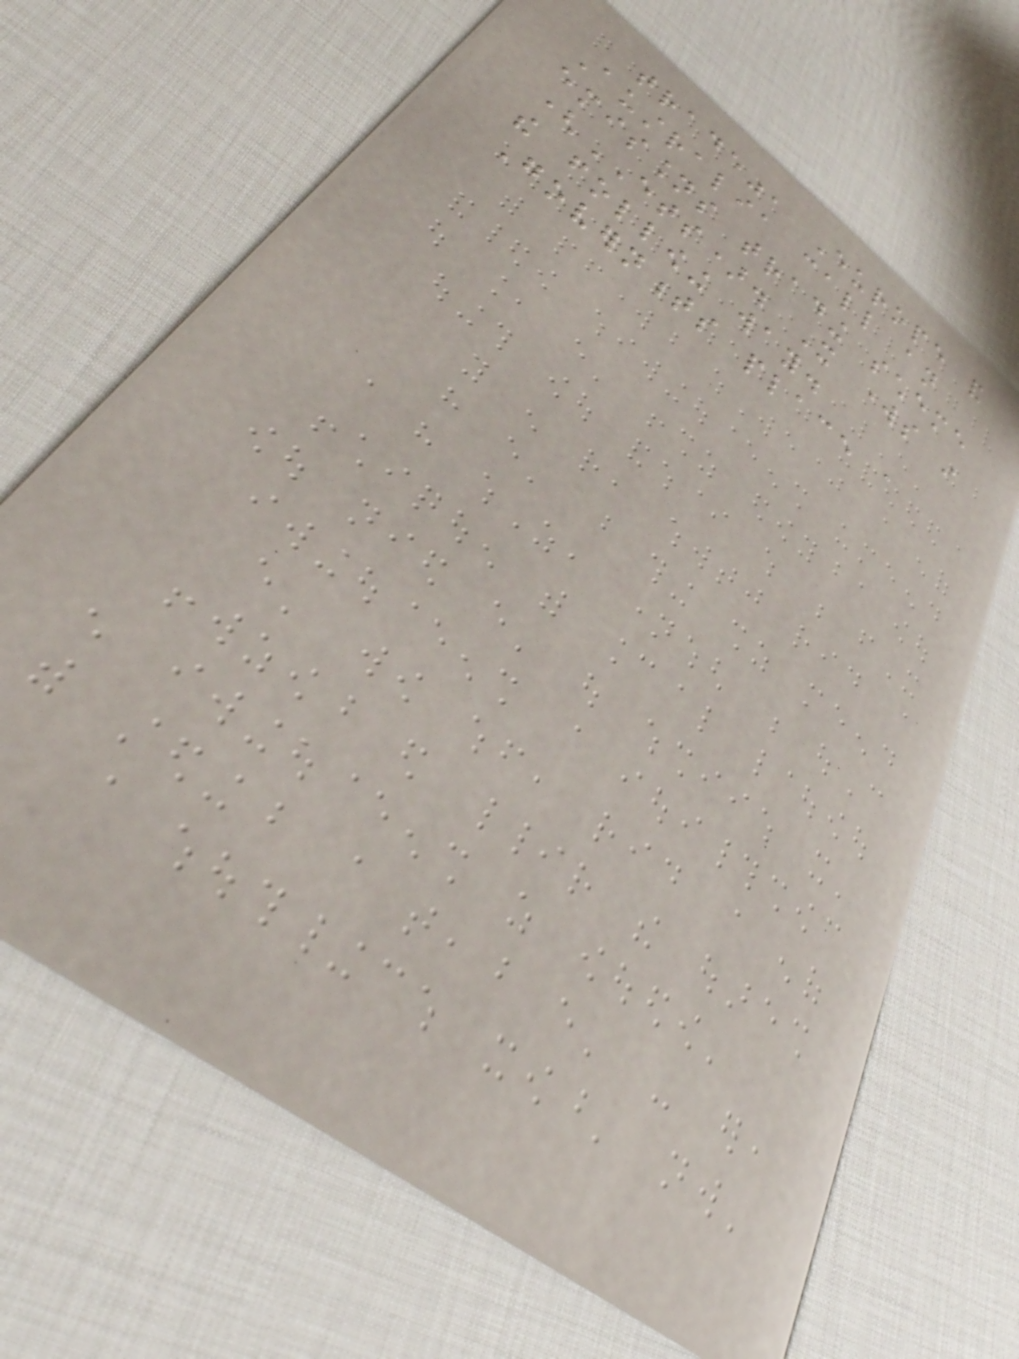trade", Europe and
Australia call an
emissions trading scheme
(ETS). It works in
the following way.
Governments place a
